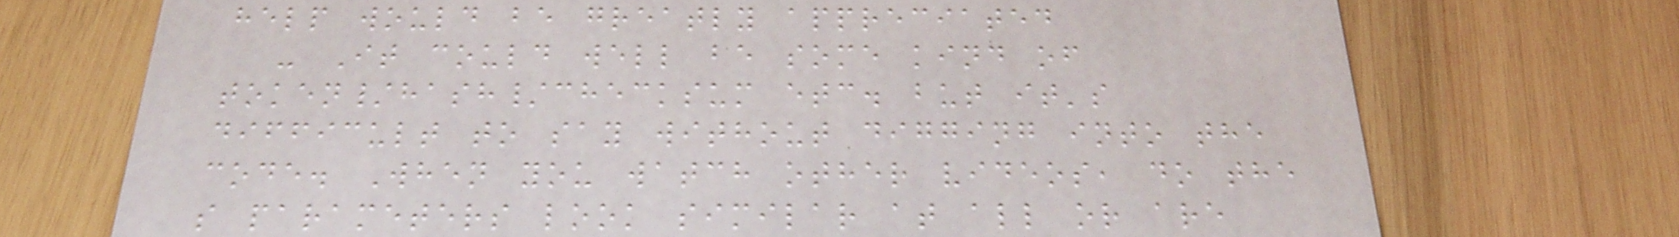help would be greatly appreciated
- It could well be some kind of
token/hash/checksum etc. but it's
difficult to say without digging into the
code. When you watch other videos, do the
s parameters look similar at all or are
